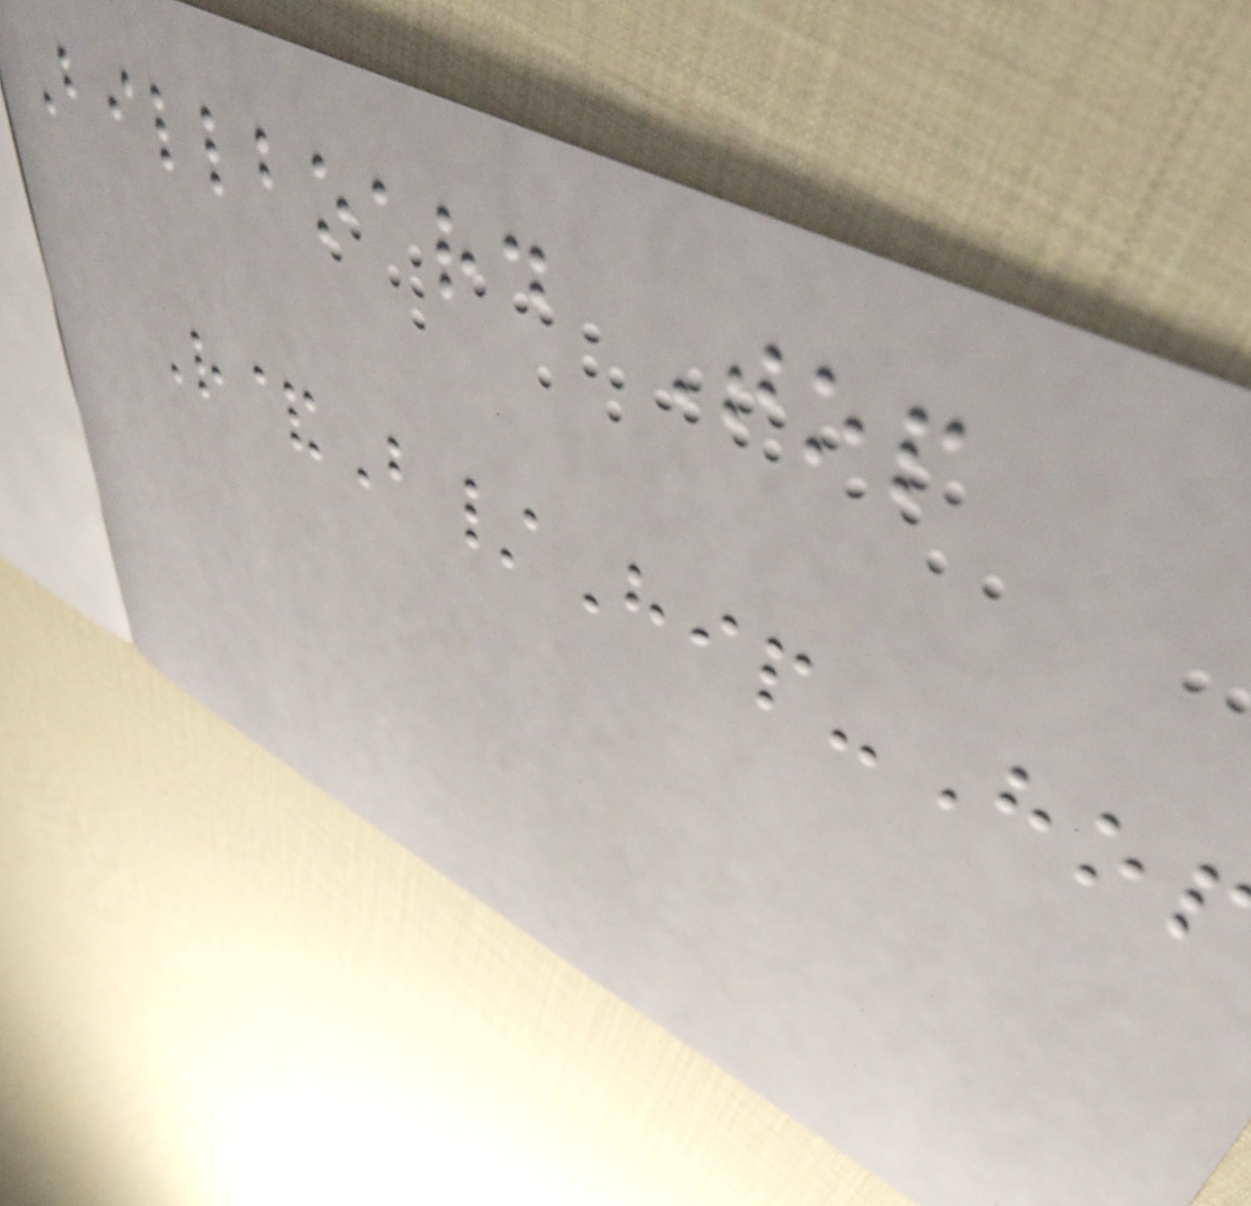Billboard Top
R&B/Hip-Hop
